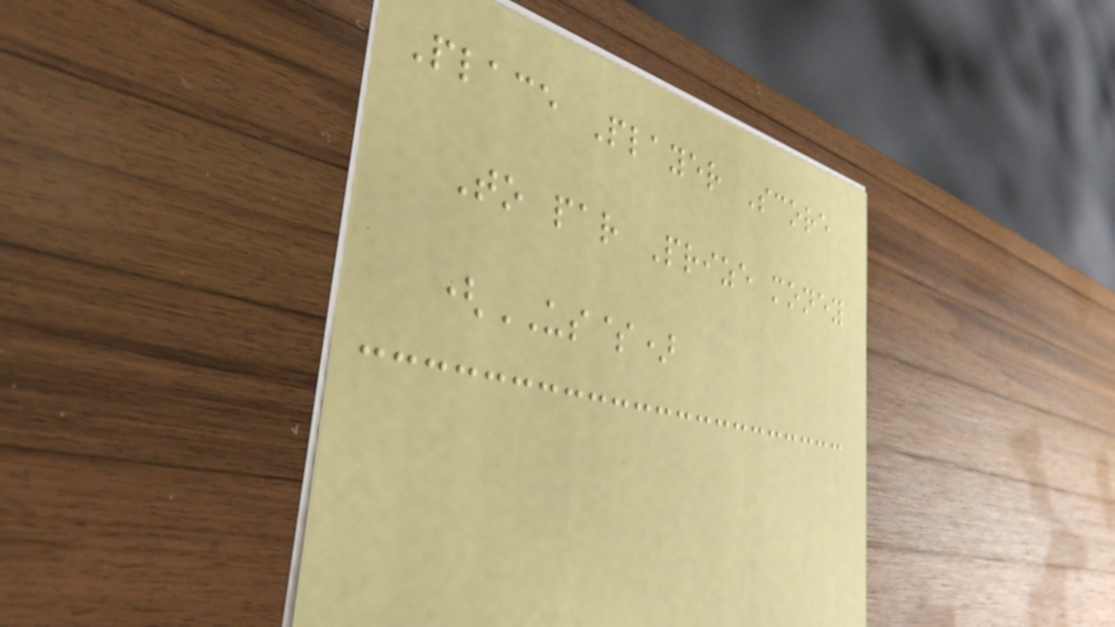Place Player Score
To par Prize money
(US$)
